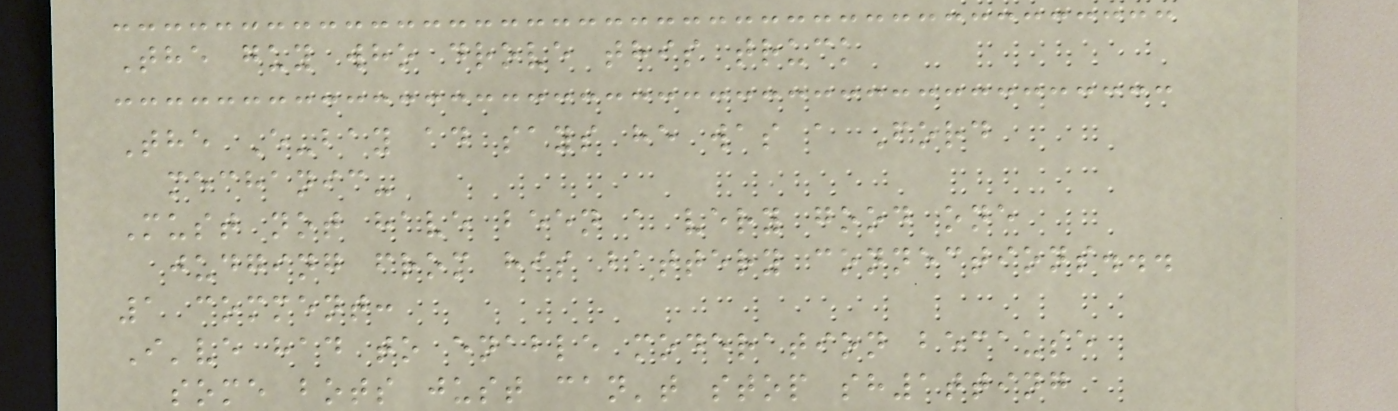The guy who drove this truck
The E-bay ad says he was a Ford
mechanic-
Must not have been a very good one
judging from his battery connections...
1 comment:
I've had to enable moderation because
some bots just can't stop sh1tting
